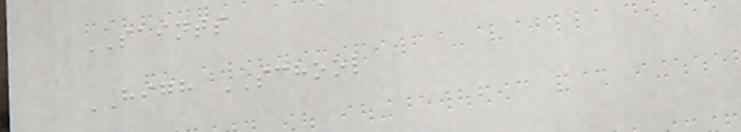SAINTS
HIGH SCHOOL
